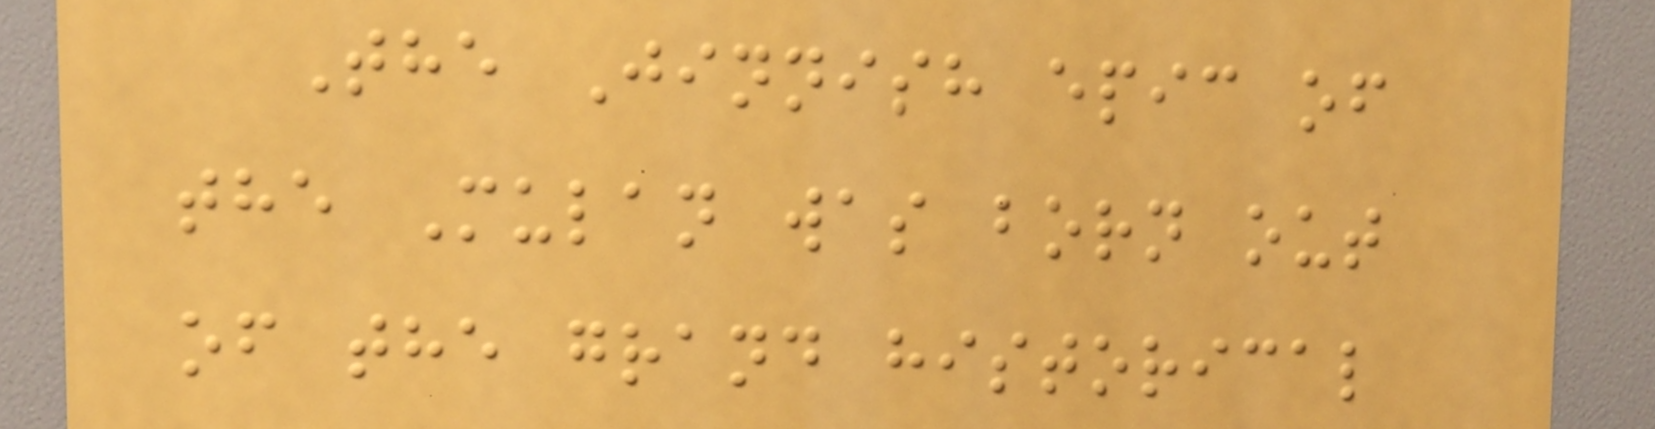The Jinnish epic of
the Mulan was born out
of the grand historical
